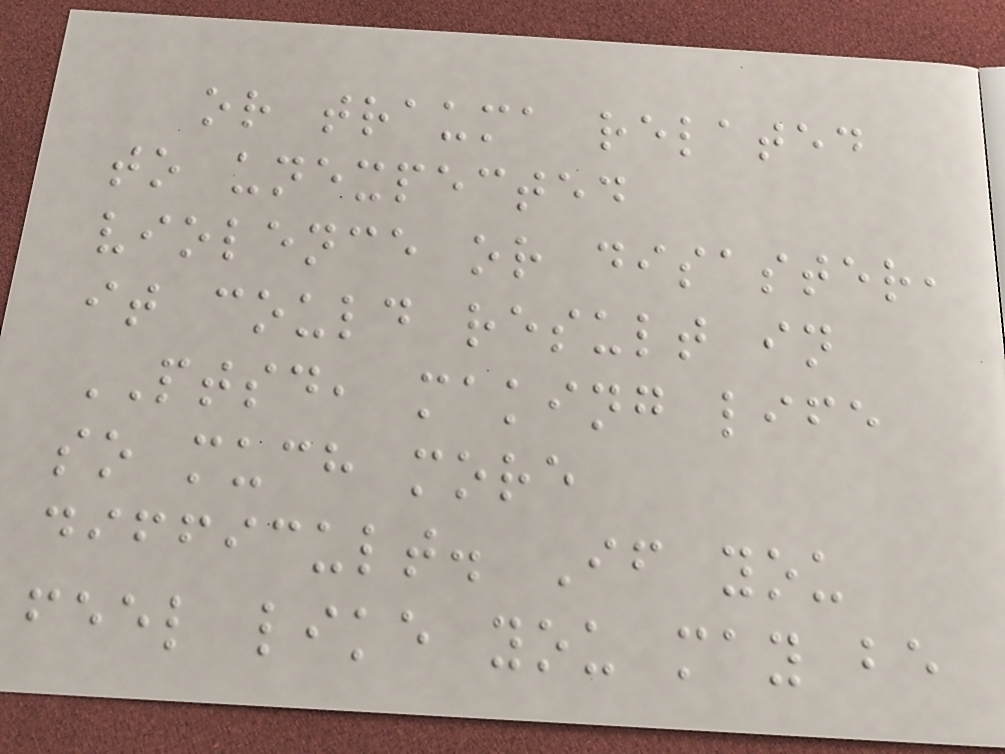or trauma related
to unexpected
violence or disaster,
it could result in
PTSD, making life
so much more
difficult. If you
feel like you may be
